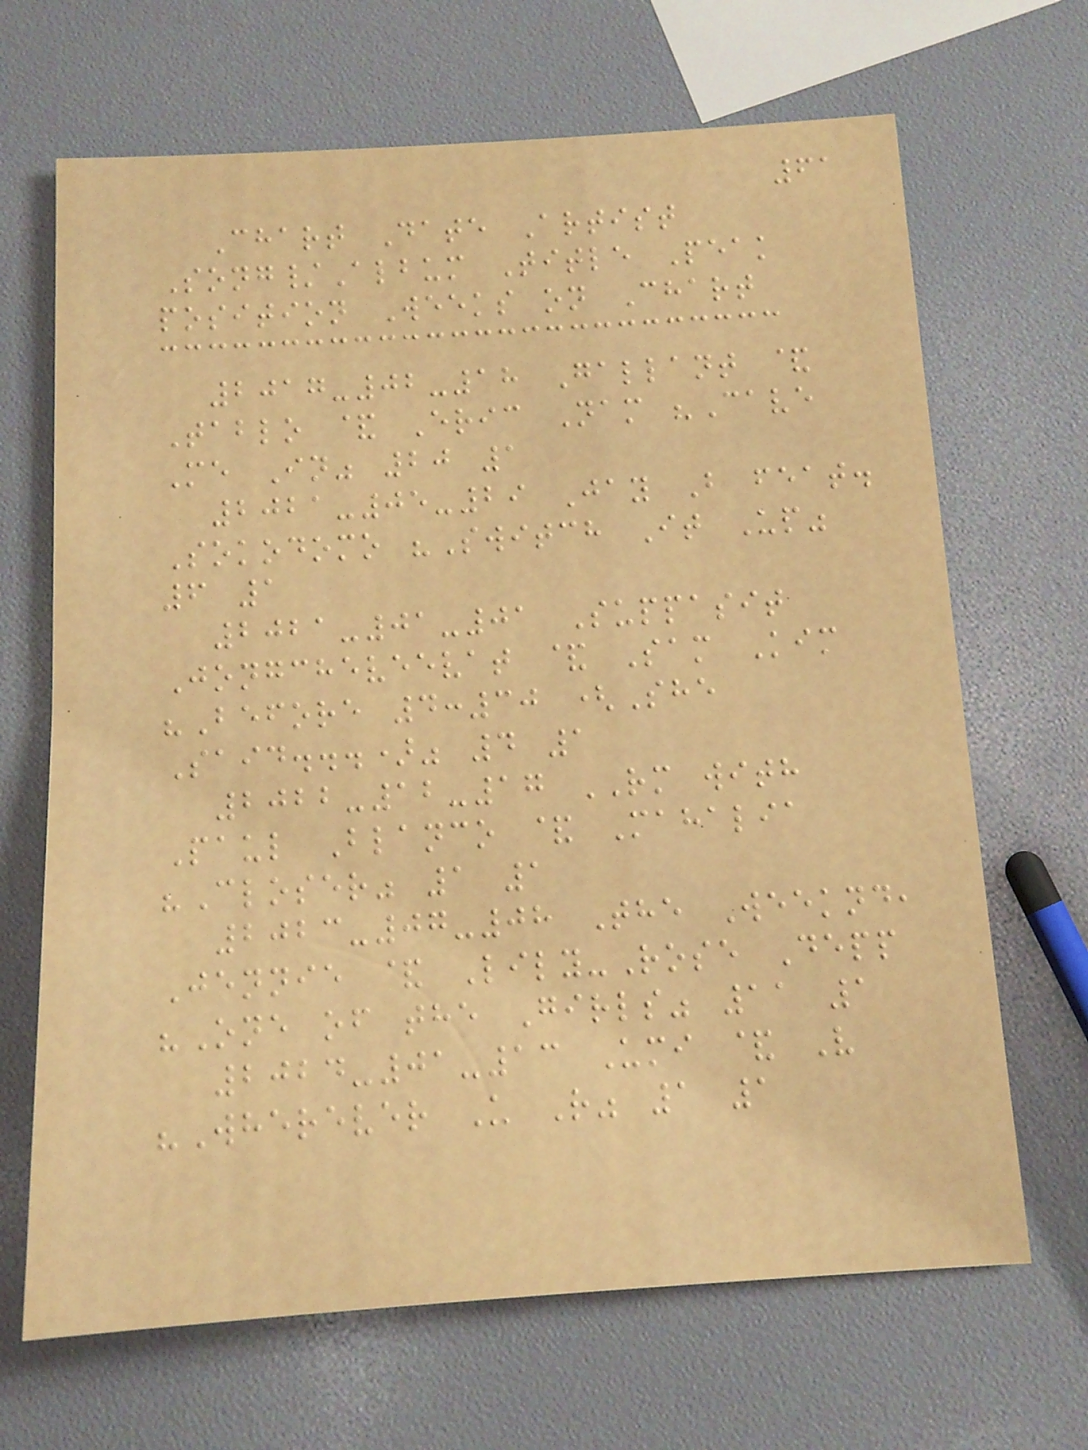61
Chart Date Artist
Song/Album Title Peak
position Weeks on Chart
2017-02-18 Gallant &
Tablo & Eric Nam "Cave
Me In" 20 1
2021-05-29 Jay B feat.
Sokodomo "Switch It Up"
6 1
2021-01-01 Suppasit
Jongcheveevat & Sam Kim
"Before 4:30 (She
Said...)" 4 1
2022-12-17 RM with
Paul Blanco & Mahalia
"Closer" 1 1
2023-07-08 The Weeknd,
Jennie & Lily-Rose Depp
"One of the Girls" 11 1
2024-01-13 Umi & V
"Wherever U R" 1 1
